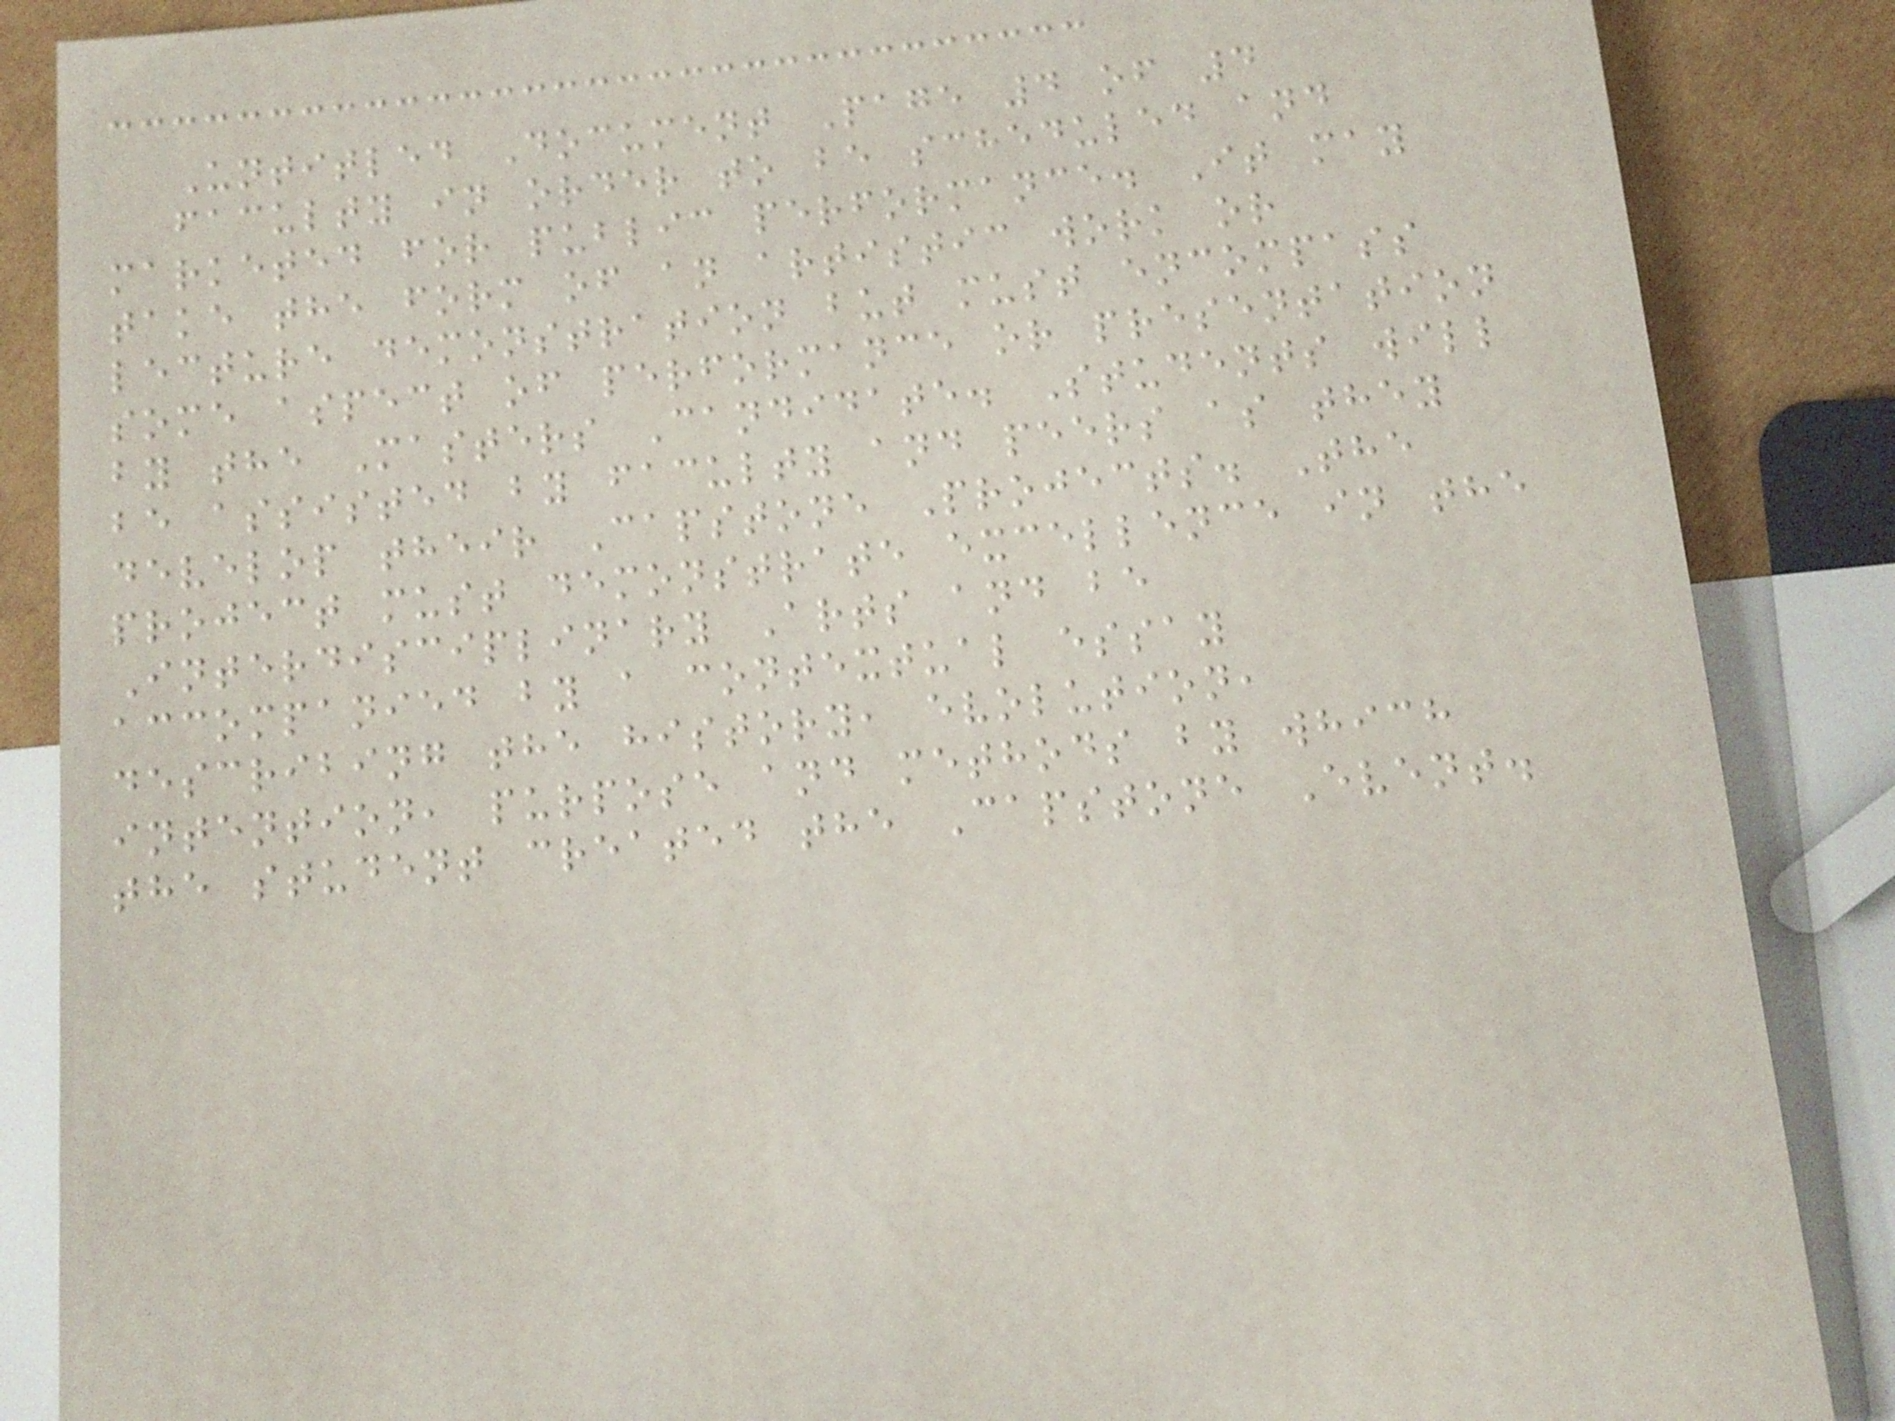Untitled Document Page 4 of 4
faculty in order to be scheduled and
marketed for public performance. It may
take the form of an artistic work or
lecture demonstration but must encompass
some aspect of performance or presentation
by the Masters Candidate. Students will
be assisted by faculty and peers as they
develop their Capstone Projects. The
project must demonstrate excellence in the
Interdisciplinary Arts and be
accompanied by a contextual essay
describing the history, evolution,
intention, purpose and methods by which
the student created the Capstone Event.
